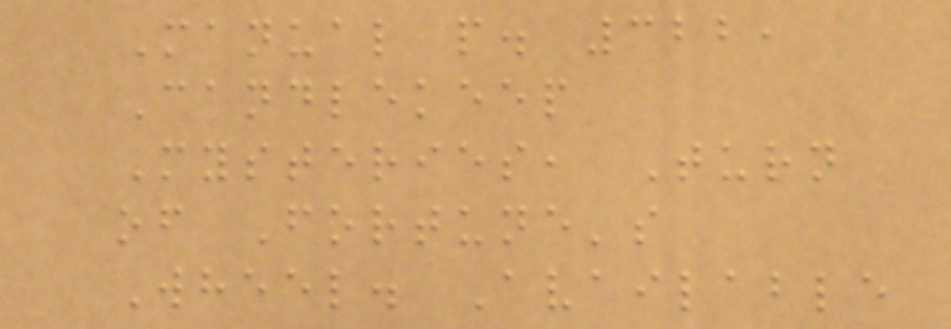Manual p. 322,
Candlekeep
Mysteries, Turn
of Fortune's
Wheel. Available
